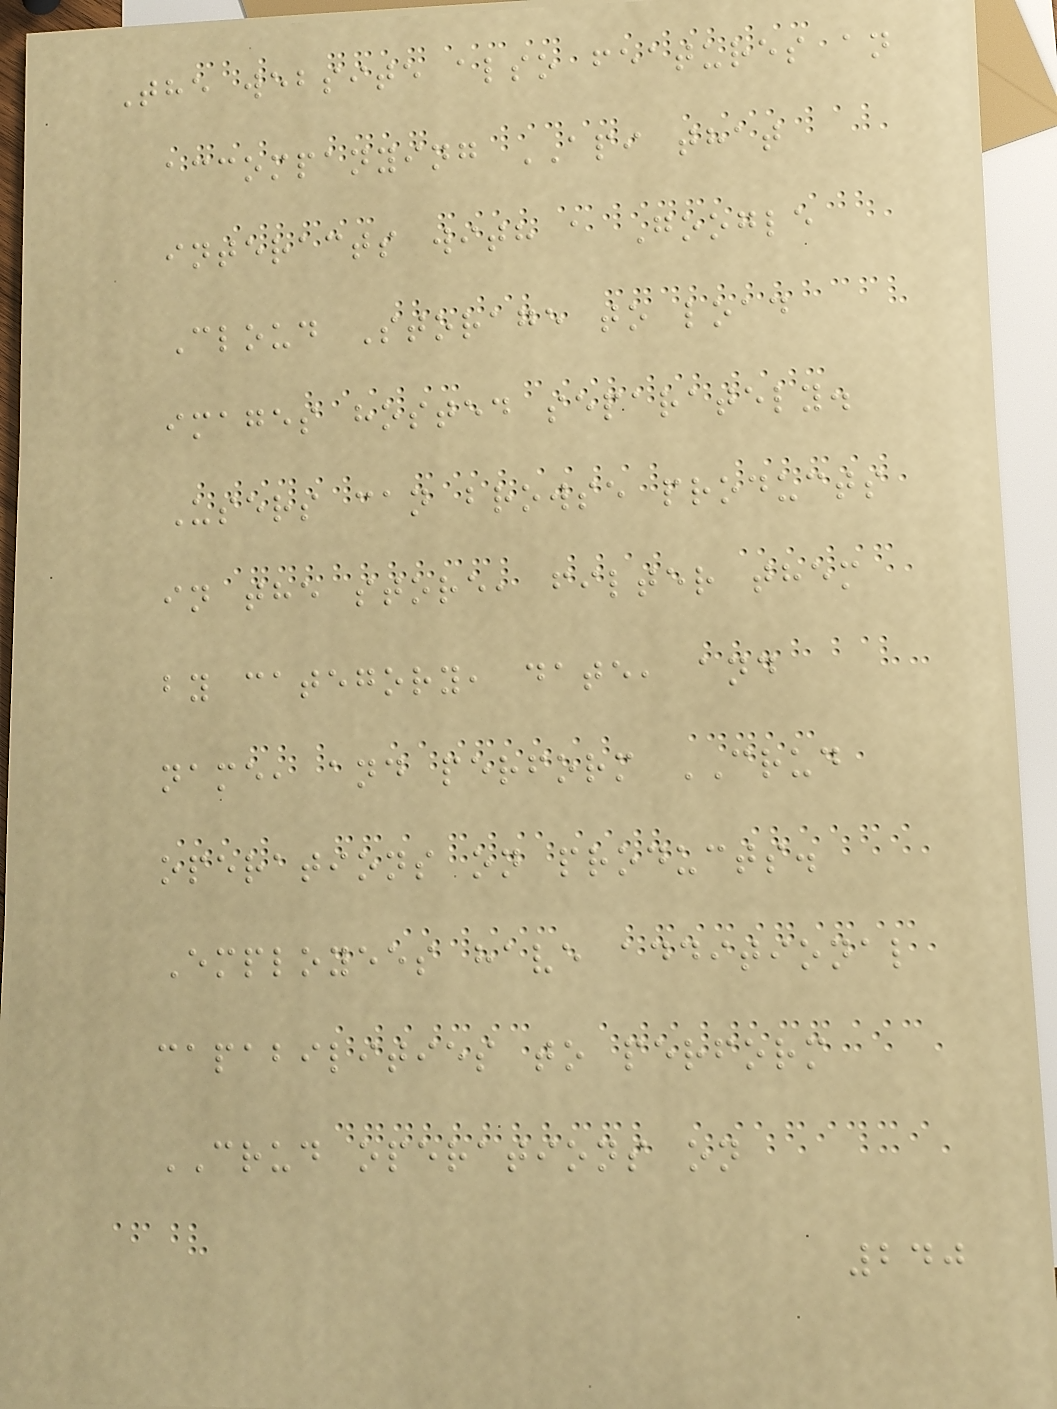The website also features an
accompanying API that
interacts with a Google
Cloud Storage to load
images hosted separately.
Users can browse products
in the store, filter them
by category, date, and
name, and perform CRUD
operations on products.
Employees have additional
capabilities to perform
CRUD operations on
240
